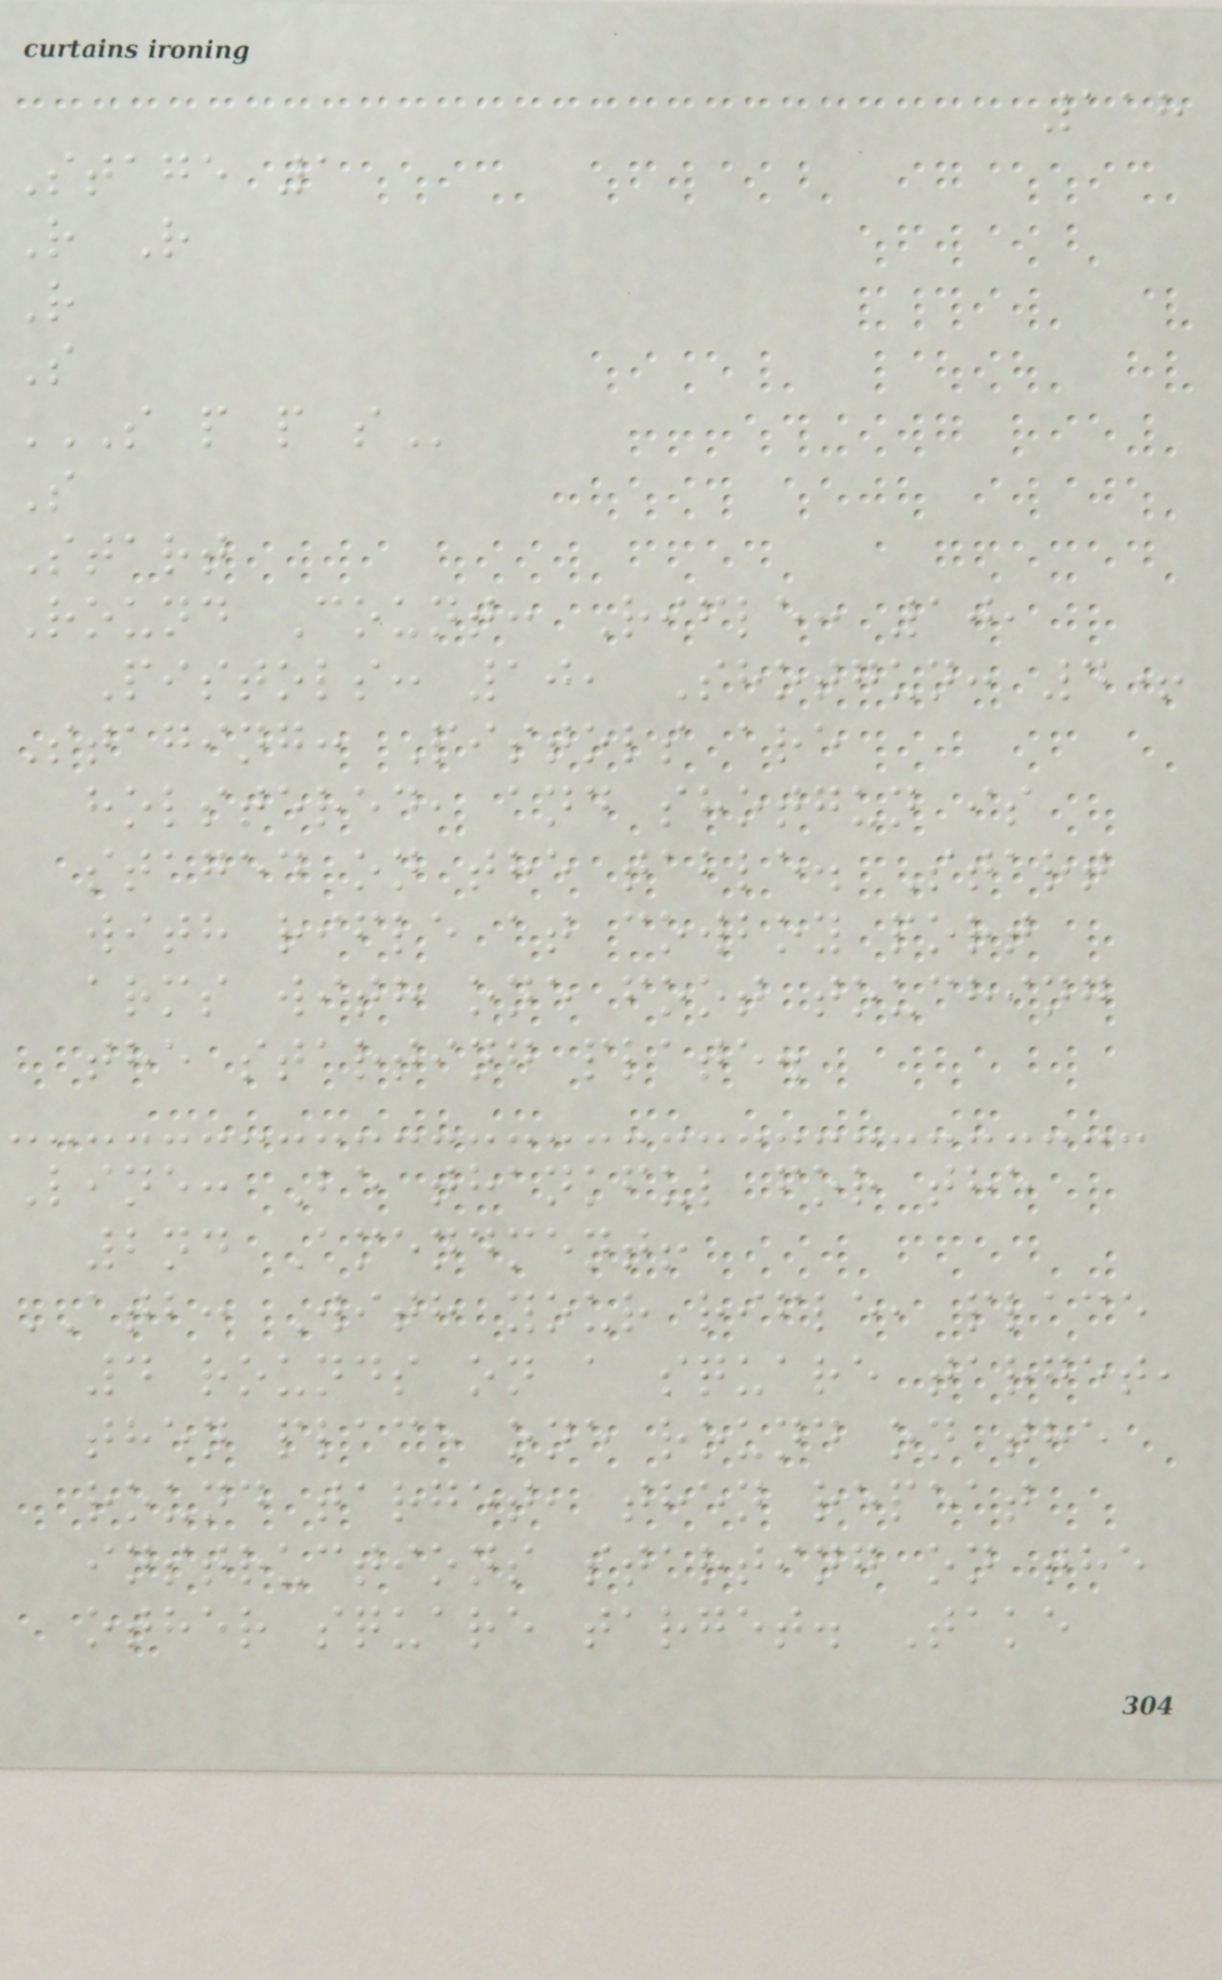118
Stage 1
R R
R
S
S P P S
S
Start
Round Count: Rifle: 10,
Pistols: 10, Shotgun: 4+
Staging: Pistols are
holstered, and shotgun is
staged on the table. Start
with rifle at cowboy port
arms with one foot touching
the starting plate.
Line: Be thankful for the
2nd Amendment!
ATB: With your rifle, place
4 rounds on a square target,
then place one round on the
round target, then repeat
instructions starting on the
other square target. Take
